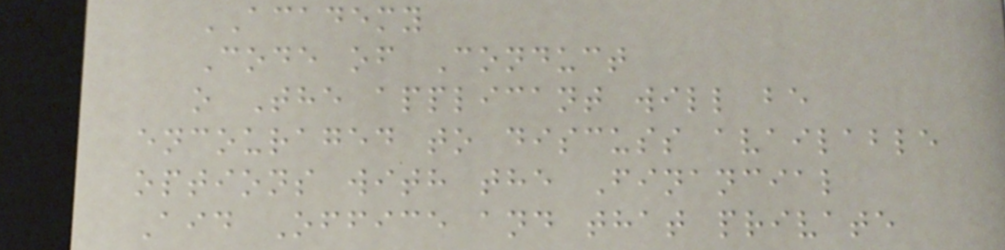ACADEMY
Code of Conduct
o The applicant will be
encouraged to discuss available
options with the Financial
Aid Office and that private
